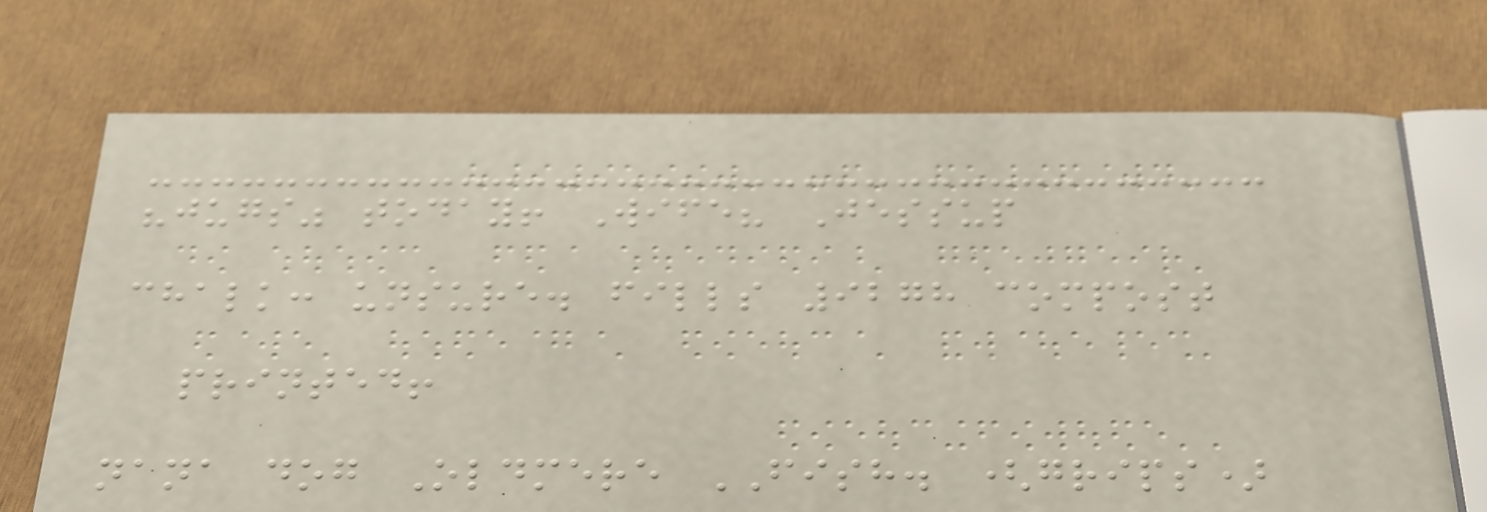"jugs" today! Wife? Jessup
chalk: unsure. fills 9278 compost
printed!
nana dog Oldmere FISH. (grips)
